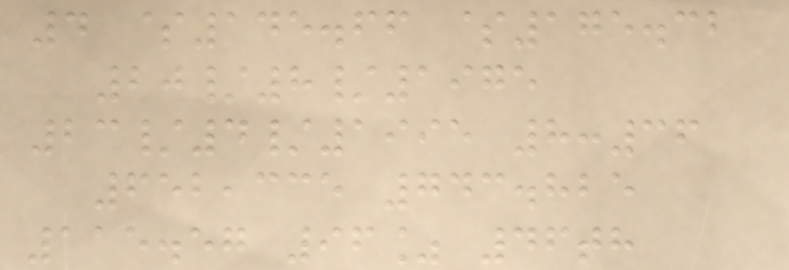4 $145.66 $175.32
20/8/1975
23/4/1995 8:36
652,335 743.825
115.57 96% 46th
